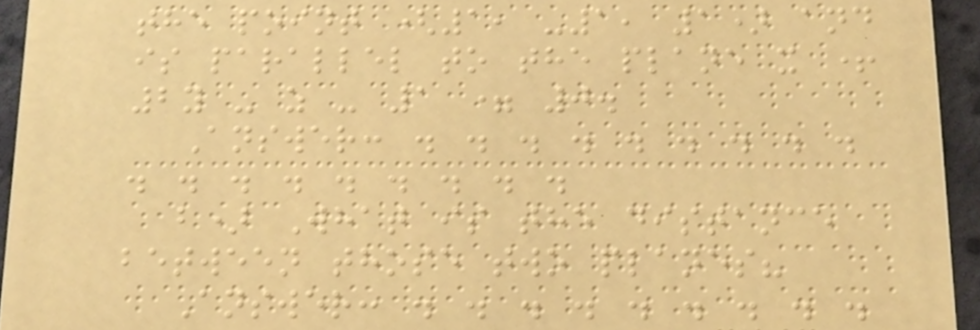the point (1, -1, 1) and
is parallel to the plane x +
2y - z - 1 = 0.
Answer: . . . . . . . . .
. . . . . . . . .
b) What is the distance
between those two planes?
Answer: . . . . . . . . .
